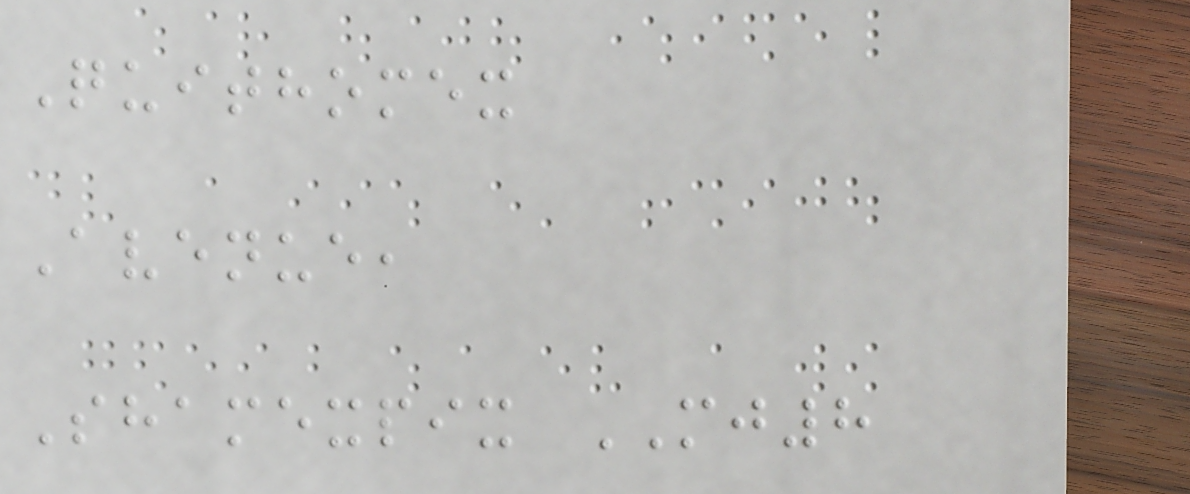Quithomex
Avenue,
Shamexpix MJ8
